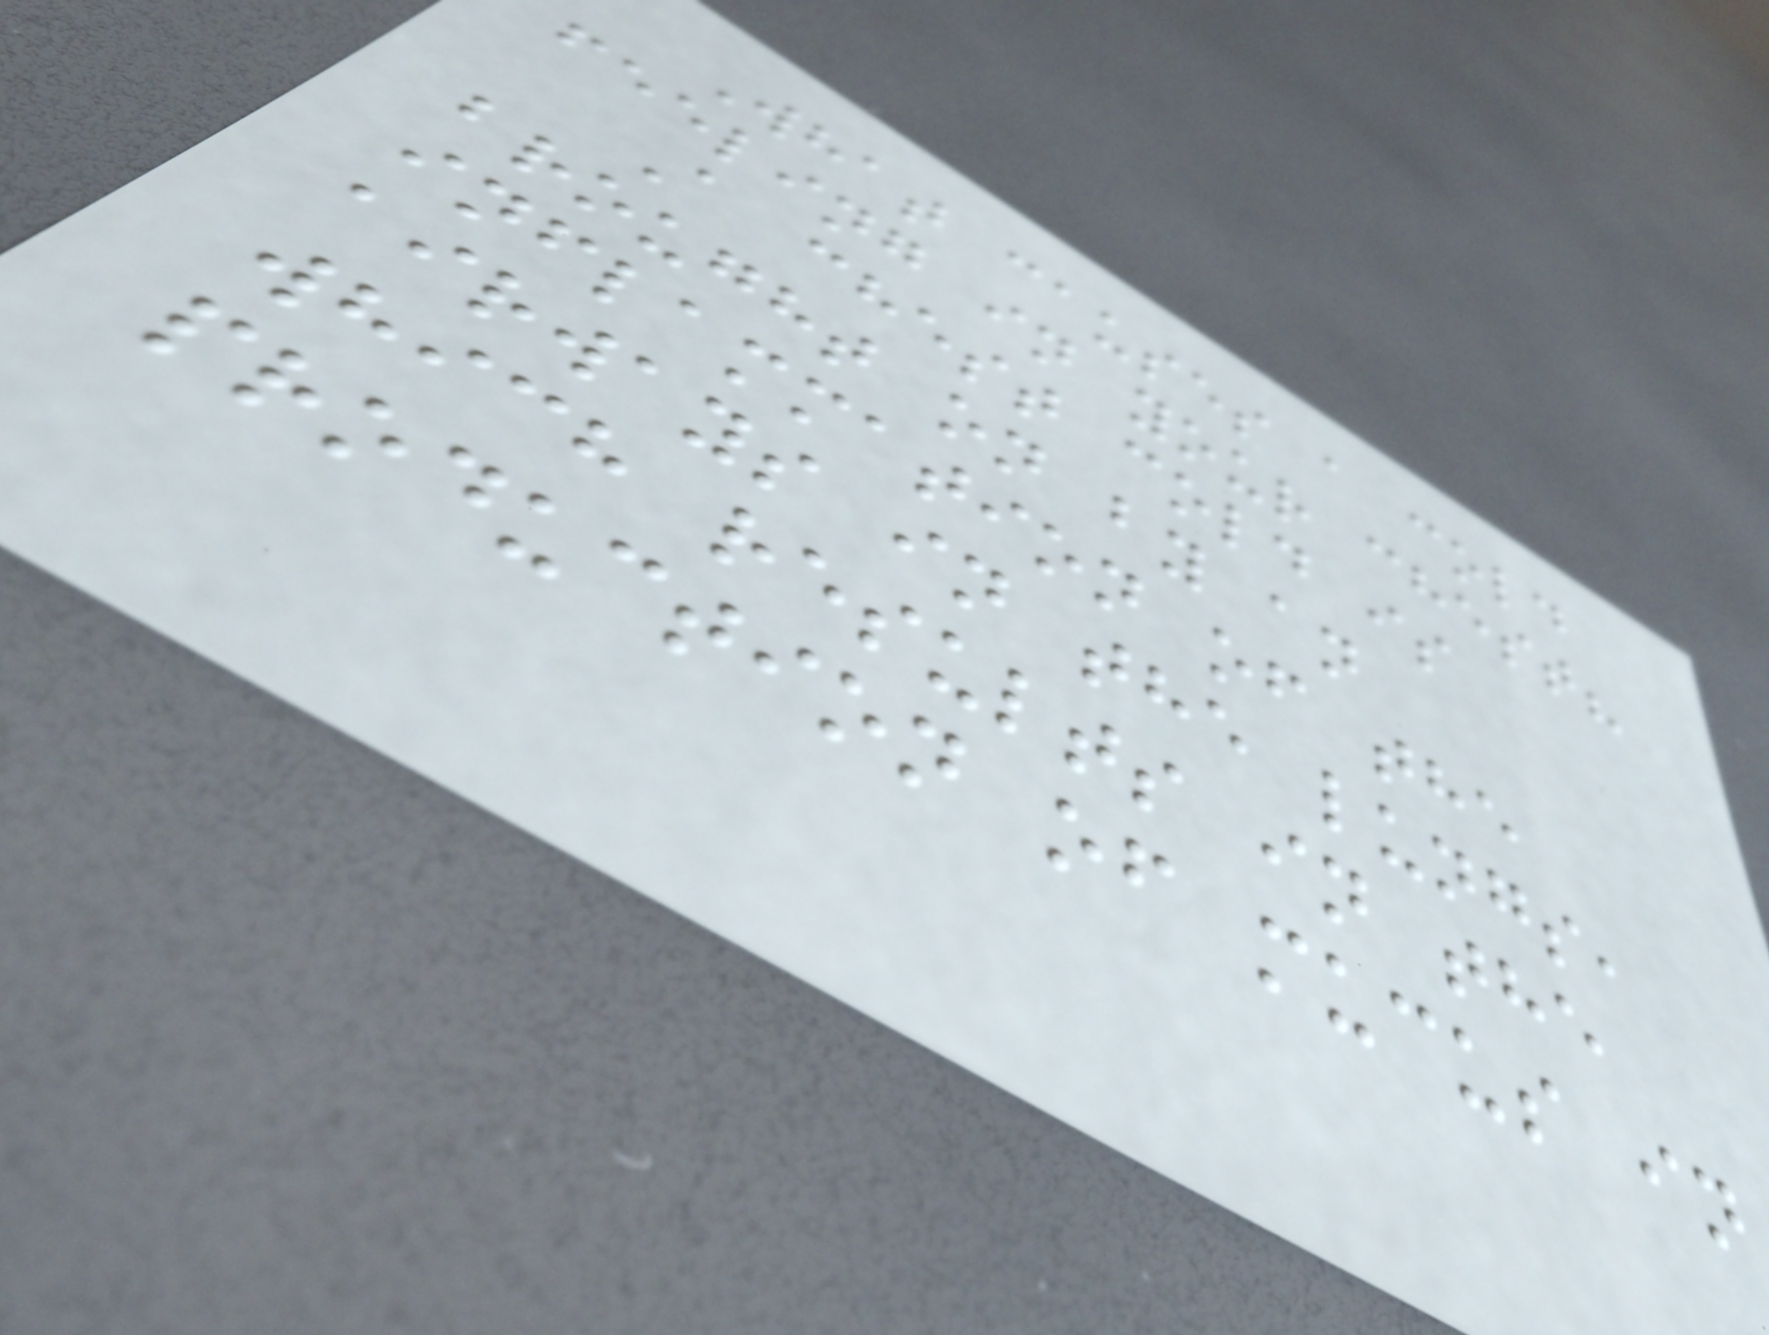What causes a cold
feeling in your chest?
A chest cold is
brought on by an
inflammation of the
airways in the lungs,
which results in the
production of mucus in
